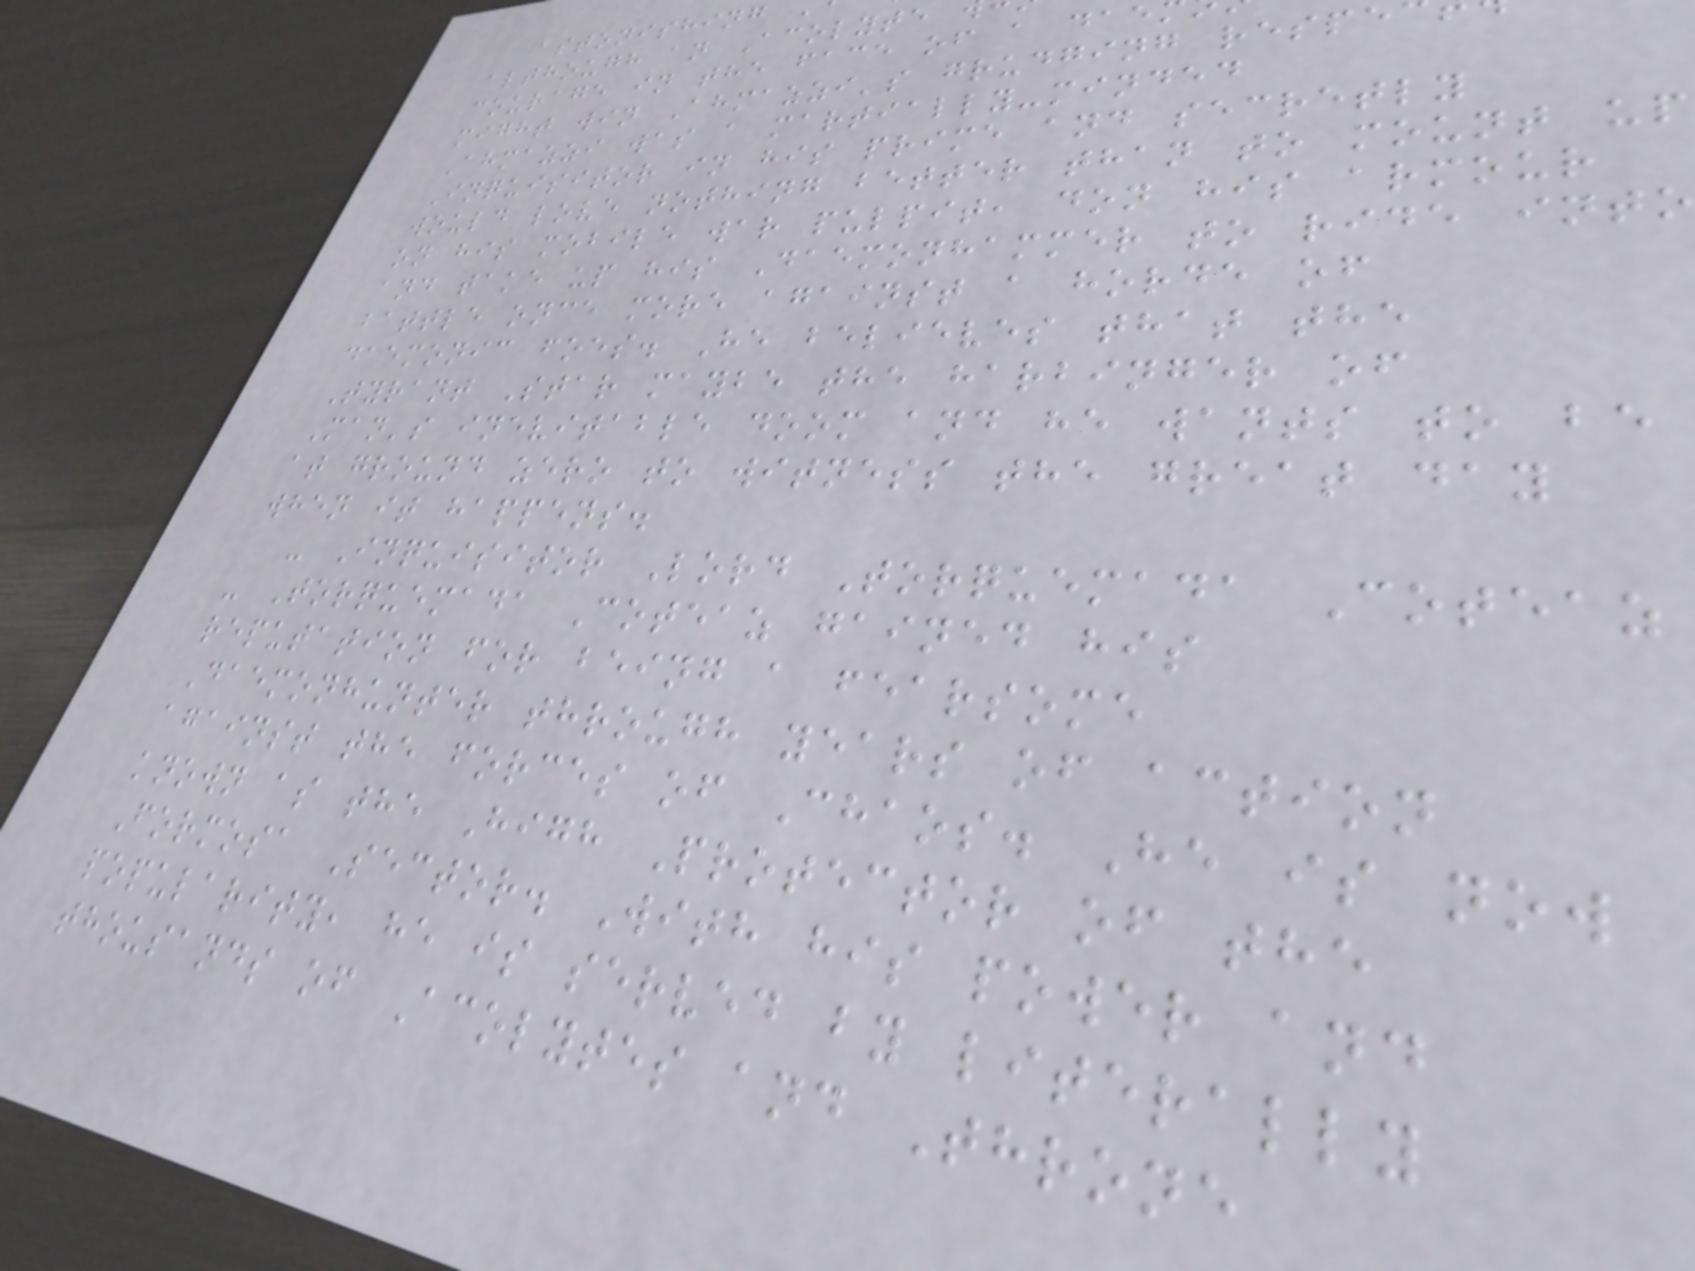astonishing
although an Acolyte
courage in the face of a dae
might win Ahmazzi's grudging respe
Ahmazzi was a martially-minded
Inquisitor in his prime and secretly
would love nothing better than to mount up
on his mobile war pulpit, don his armour
and take up his Daemonhammer to ride into
battle once more against a horde of
daemonic foes. He believes that the
Tyrant Star maybe the harbinger of
Man's inevitable doom and he wants to be
at ground zero to witness the great day
when it happens.
- Inquisitor Lord Torquemada Coteaz
- Torquemada Coteaz gained his
reputation for being a fearsome
Daemonhunter through years of action
against the forces of Chaos. He is now
known as the High Protector of the
Formosa Sector. With his power and
popularity, he is served by literally
thousands of Acolytes and Throne
